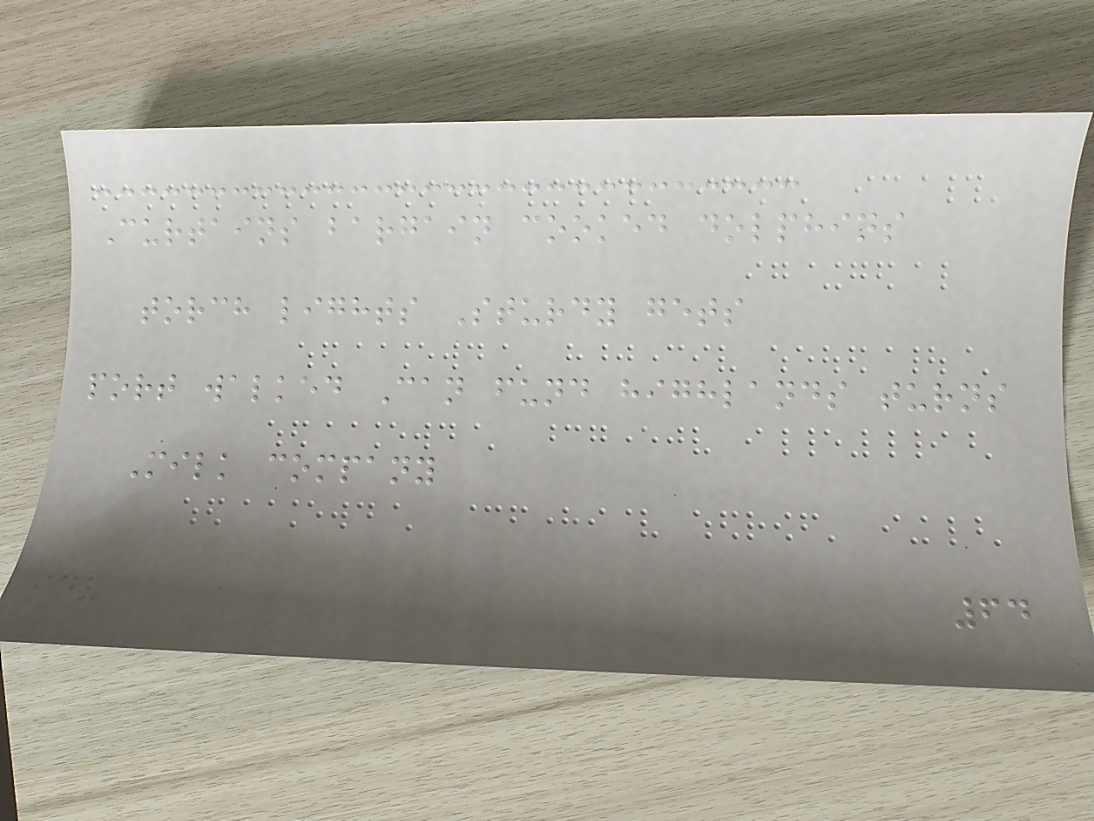Curtains bargain cooked dolphins
torch lights Sturdy gets
port walked Can fund highlands turns
Milk company
64
